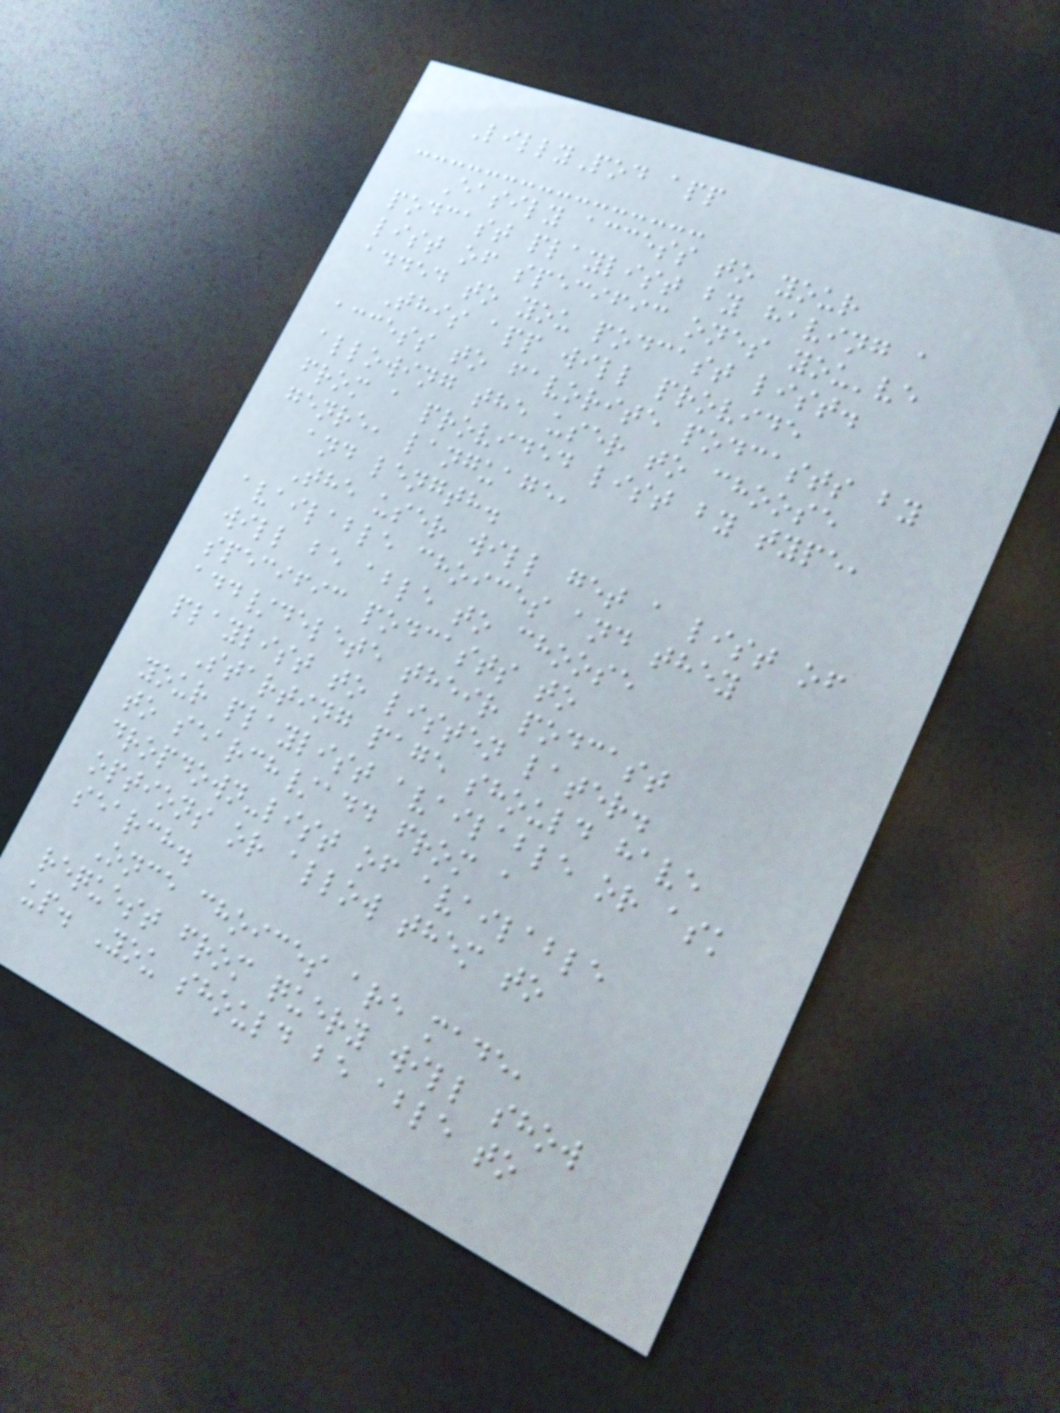LillyPod app
Easily access to your
podcast playlist by having a
list of specific ones you've
added to you podcast list.
This app will provide
access to favorite podcasts by
allowing the user to choose
from a provided list by type,
genre, language,
and length.
The user will get a list of
available choices and they
will be able to choose
specific podcasts to
add/delete their podcast
playlist to listen later.
Starting page should have
your playlist available or ask
to search/add from a
dropdown-list of available
options or allow them to
search.
Once choices are made,
request from query will show
up. You should be able to
